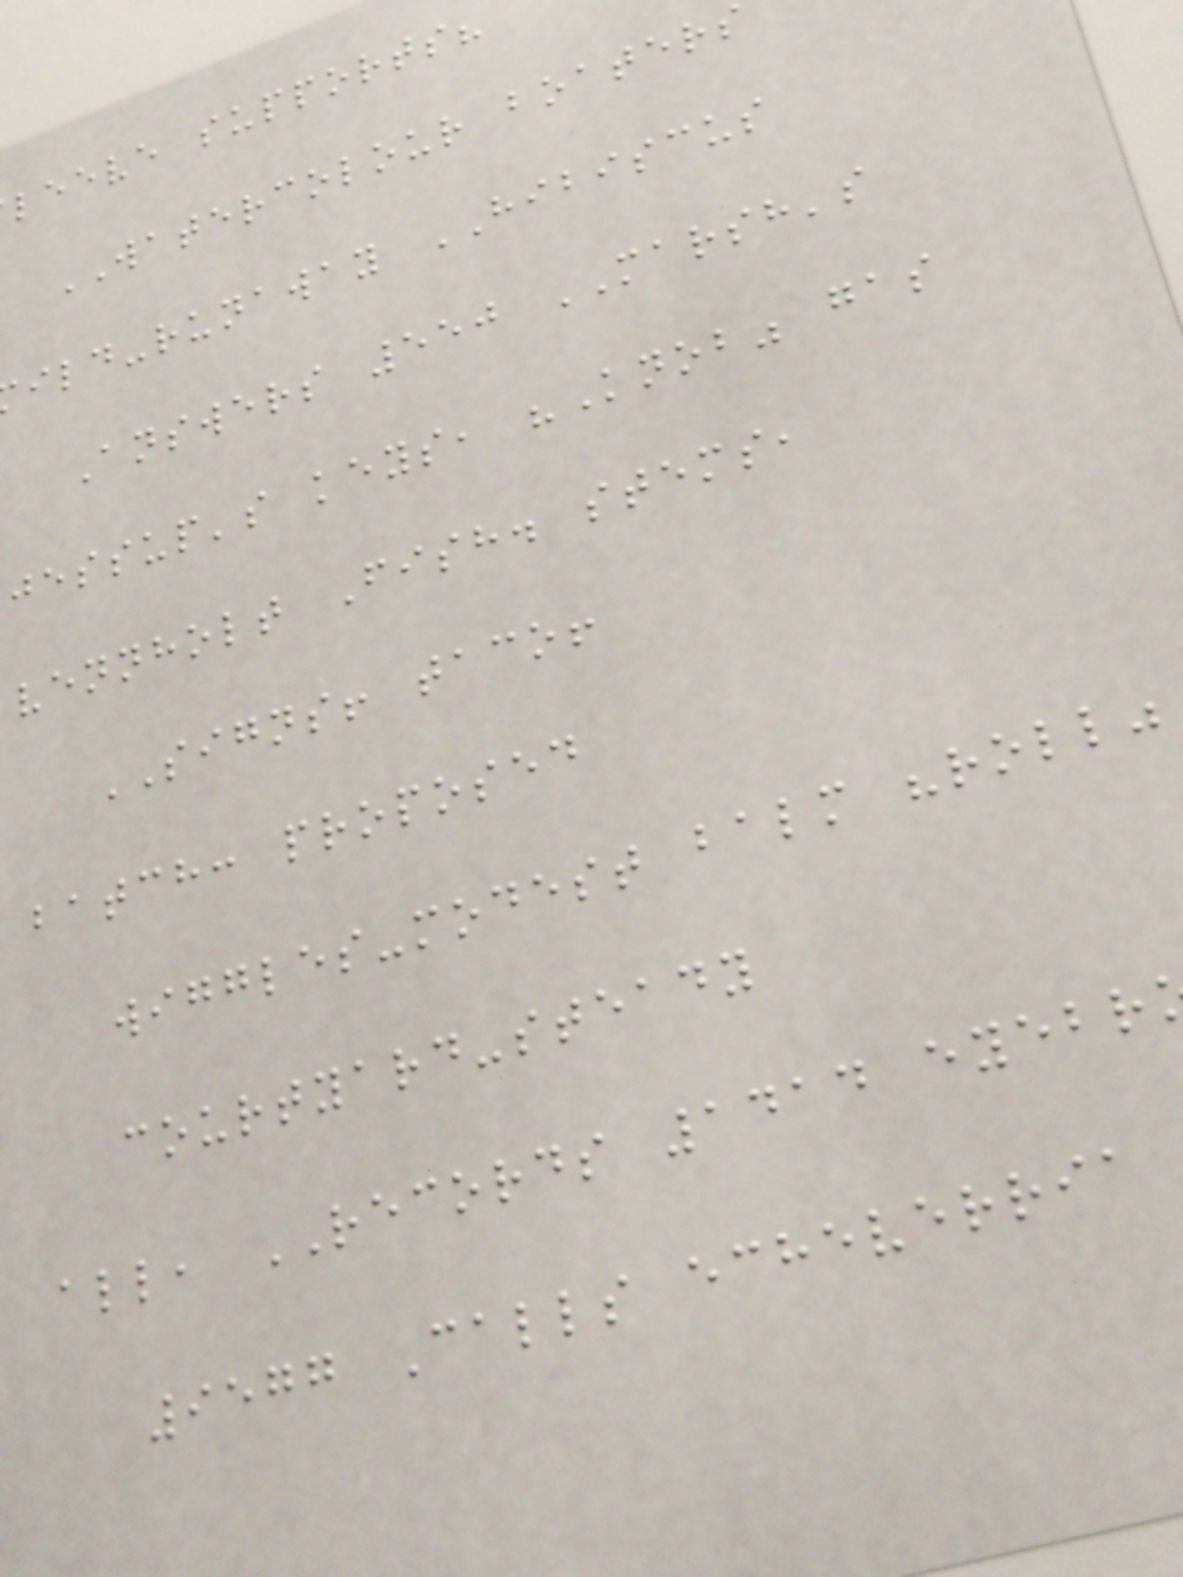leeve supports?
WATERCOLOUR boaters
ild-runaway HIBISCUS
Answers 550 MARSH's
jessup's keys, "Knob" gas
vennholt Fish. stems,
SIGNS! taco!
batch: proposed
wiggles-modest balm "roll"
courtyard-steady
all, RECORDS 1414 eyebr
9577 Calls echeverria
